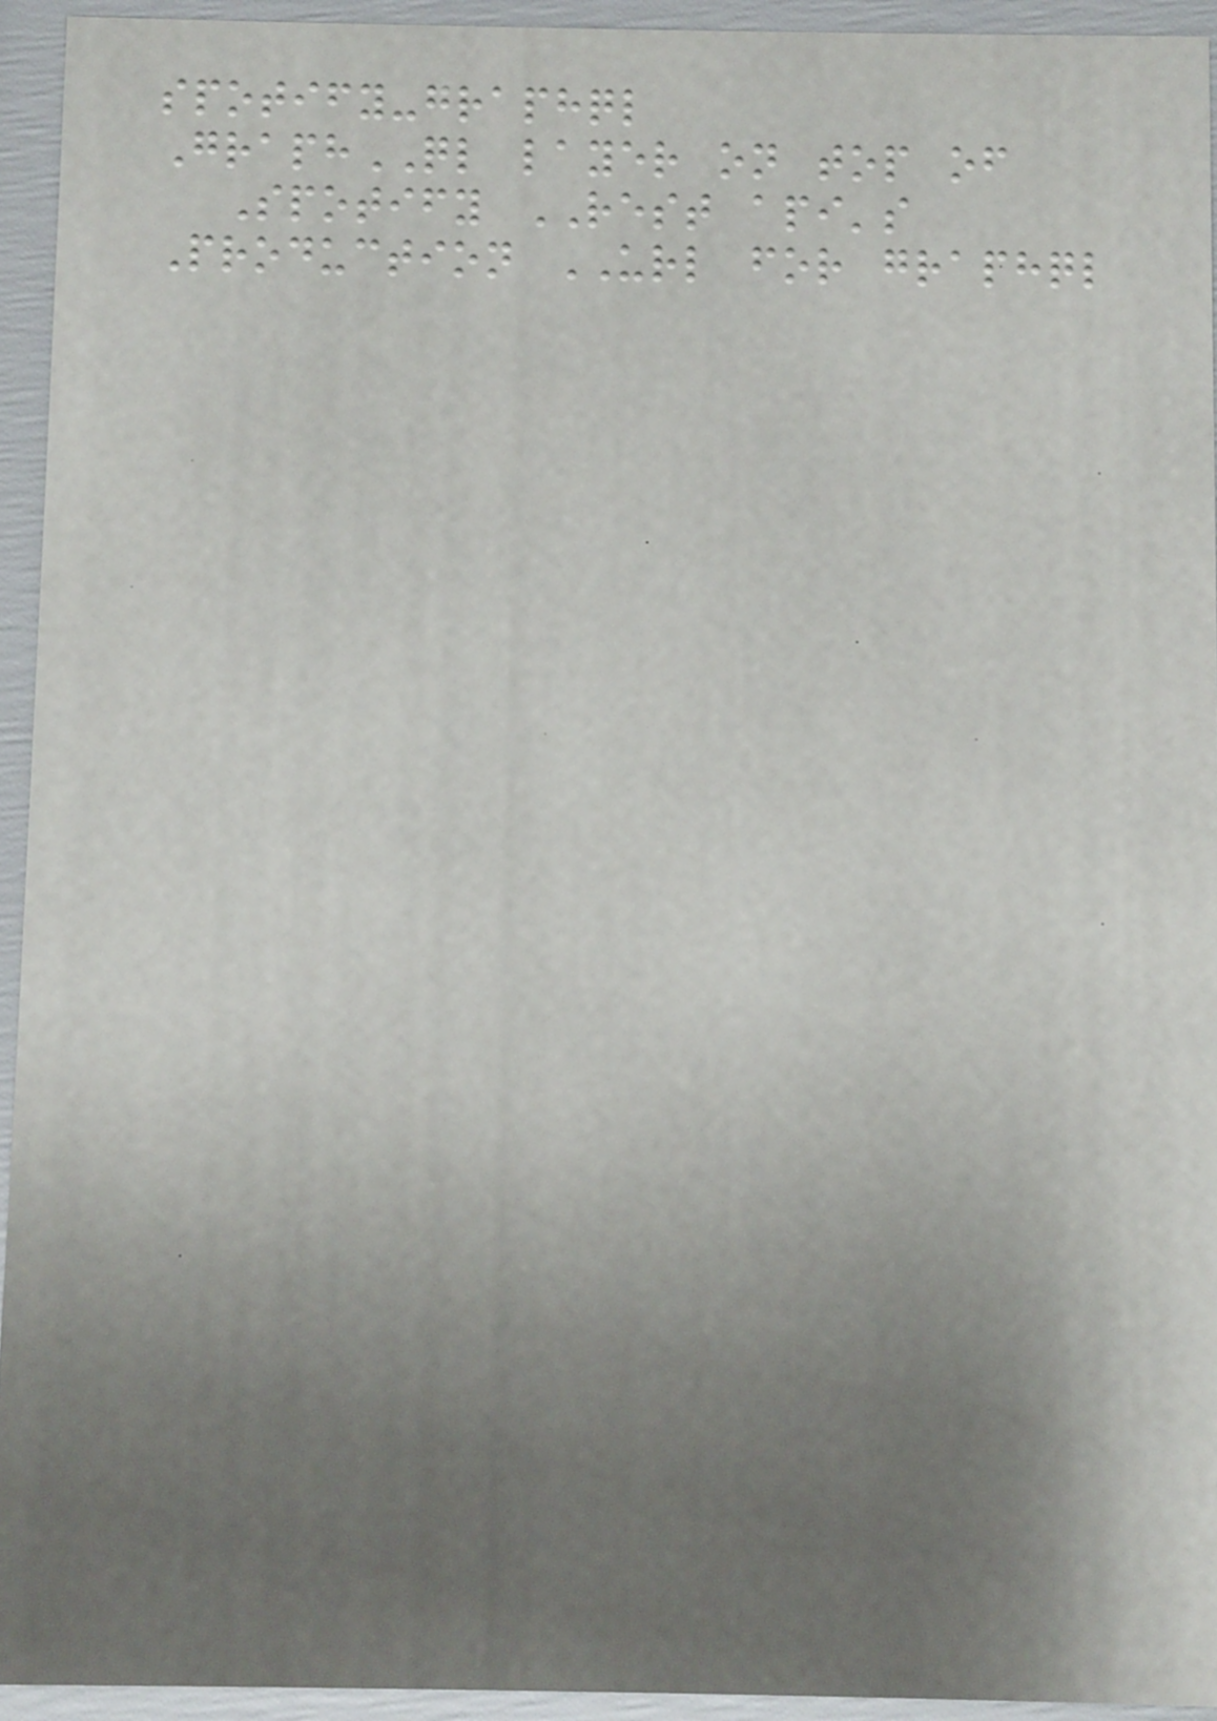spotify-graphql
GraphQL layer on top of
Spotify REST api's
Production URL for graphql
